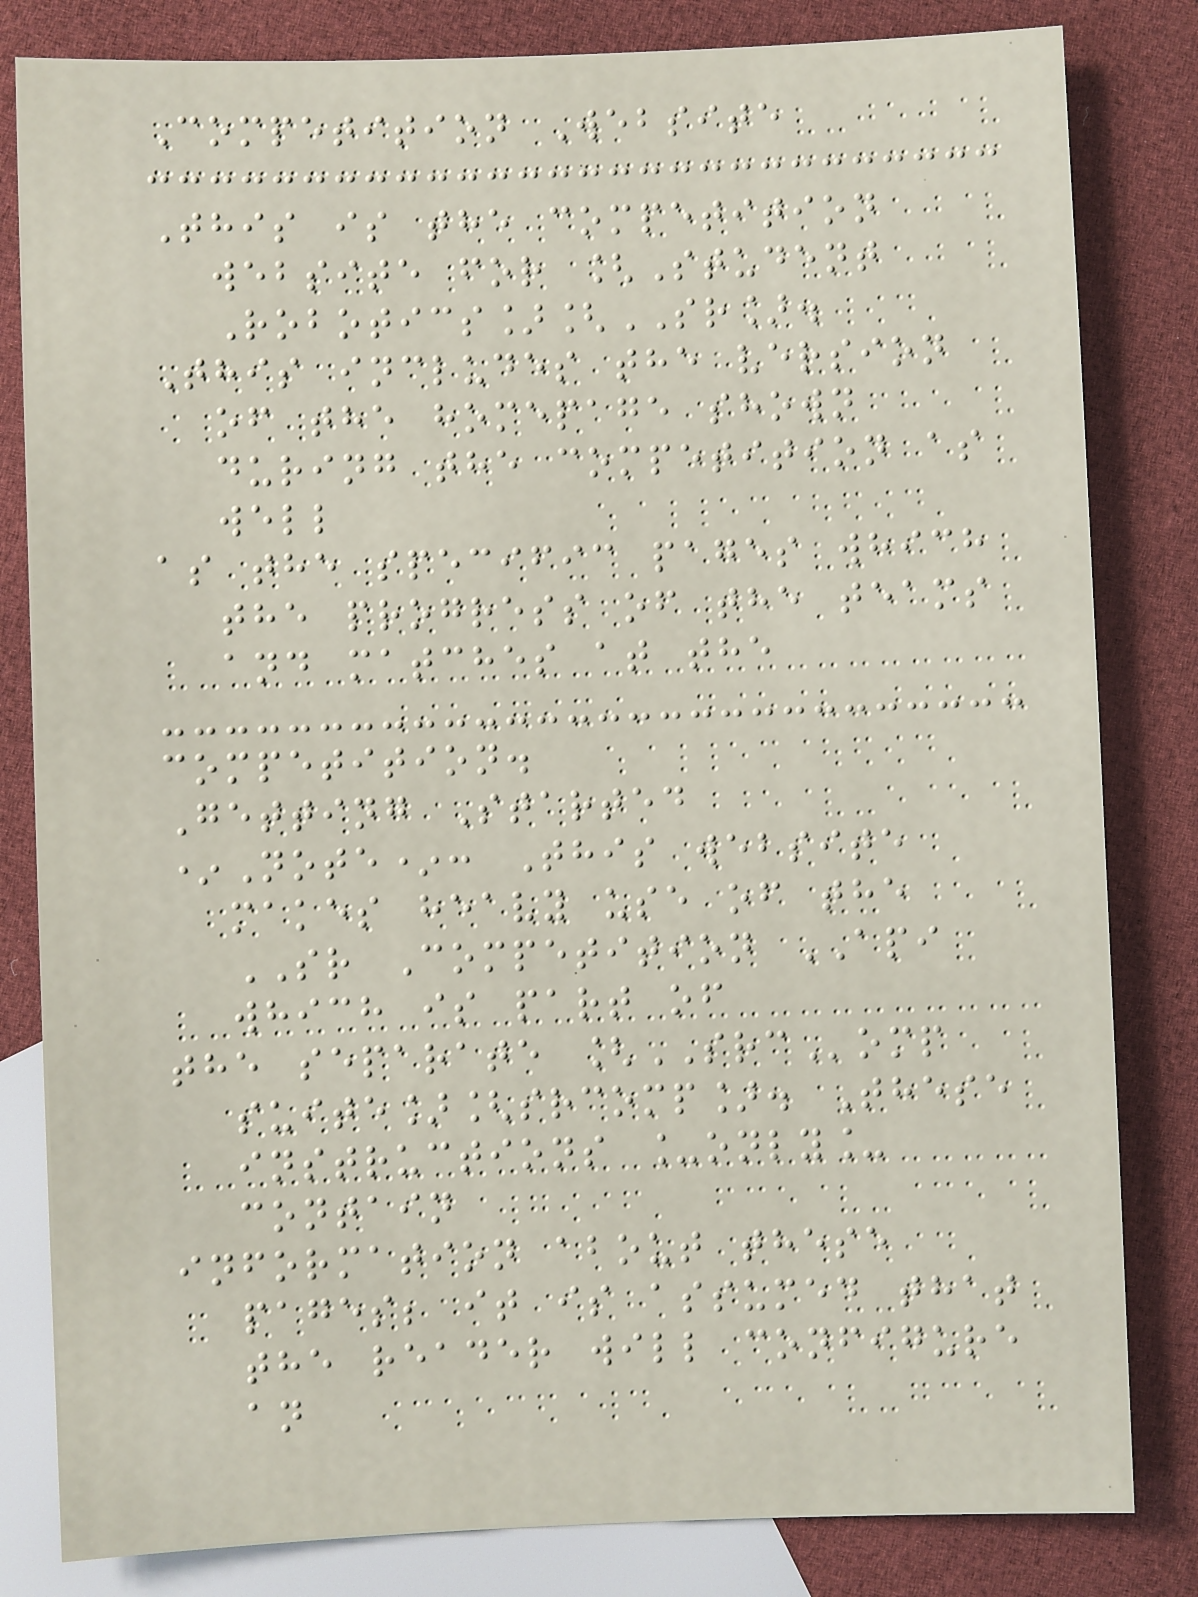Competition Website
This is the competition
website for [Student
Robotics][SR].
This includes the version
of the homepage shown
during the competition as
well
as the specific pages which
the progress of the teams
and matches at the
competition.
Getting Started
*Note*: This website
makes heavy use of the
SR Competition API
which is part of
the separate [SRComp
suite][srcomp]. These
instructions _only_
contain
information about these
pages; it is assumed that
the reader will configure
an
